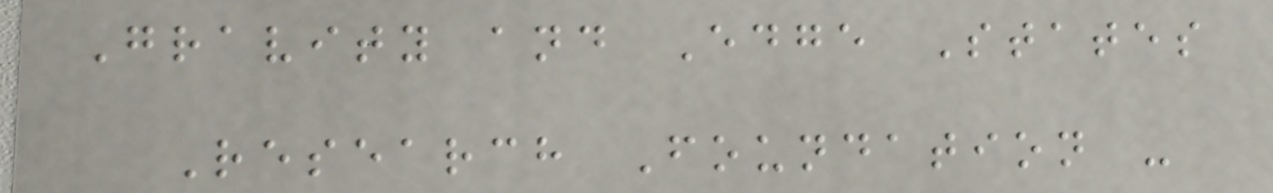Gravity and Edge States
Research Foundation -
